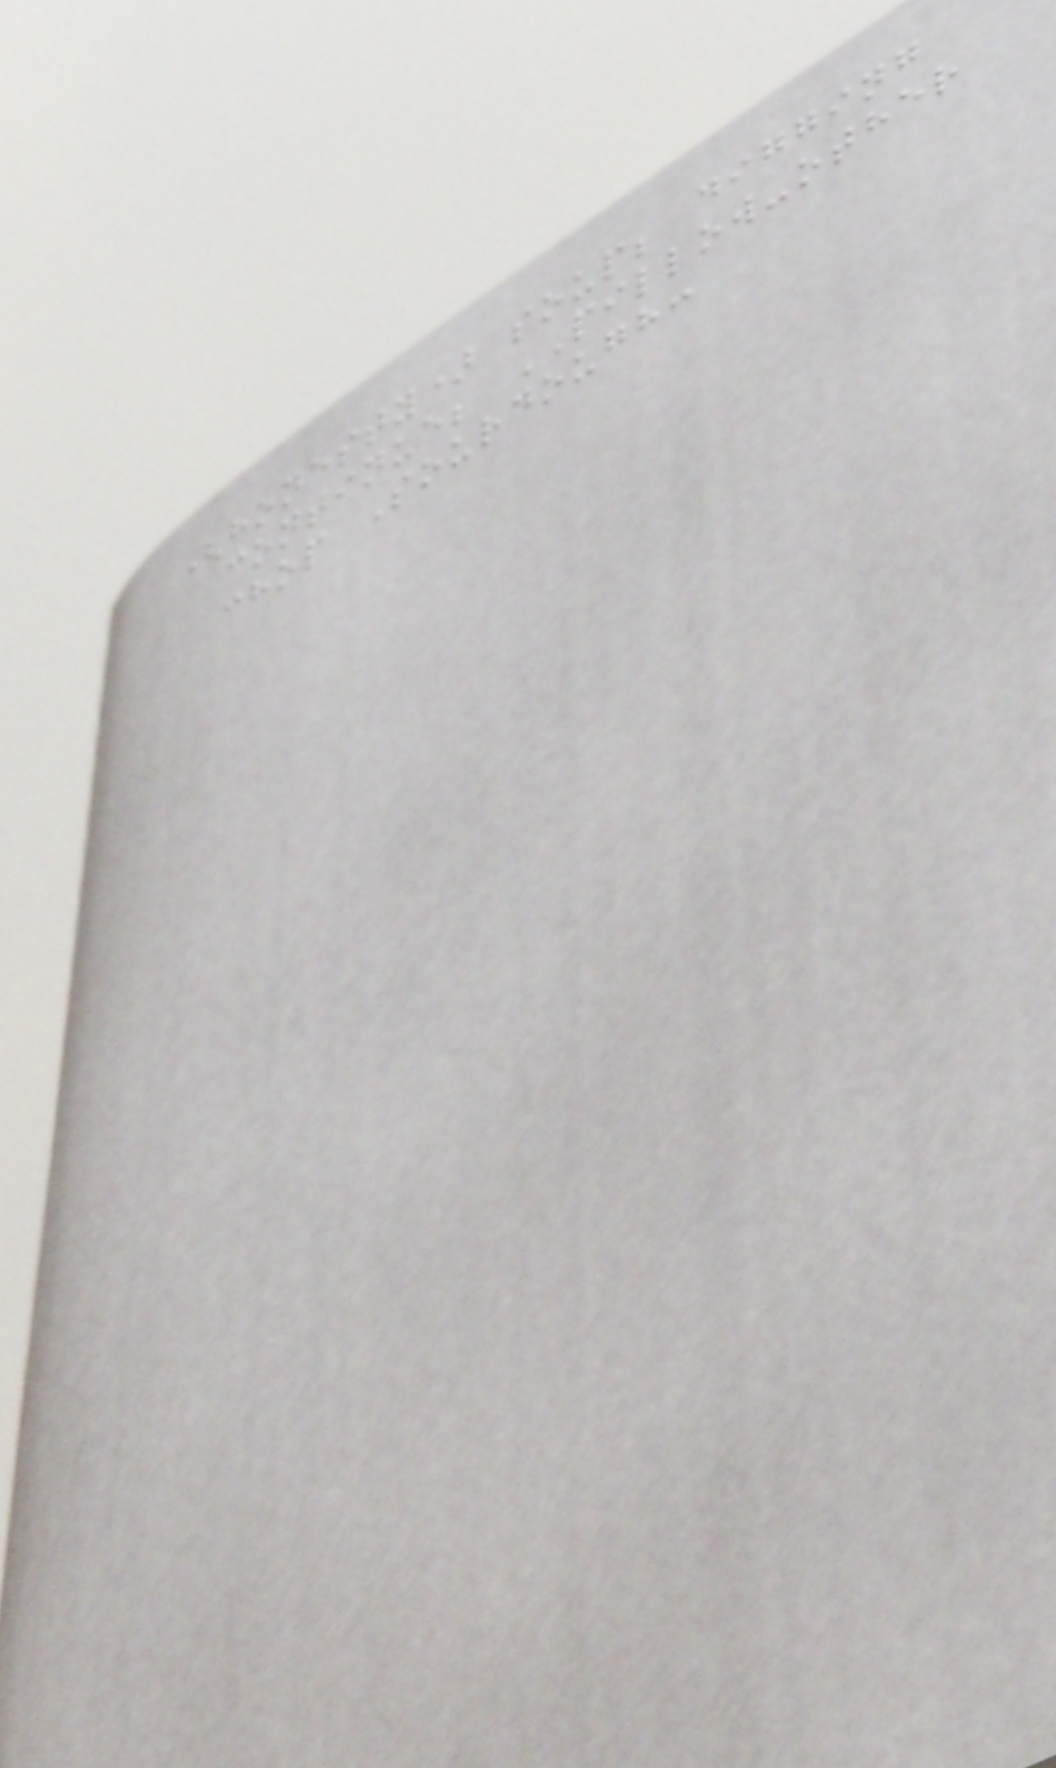(honesty) soup; digging
continue; PILLOW-other
chop Sourdough:
